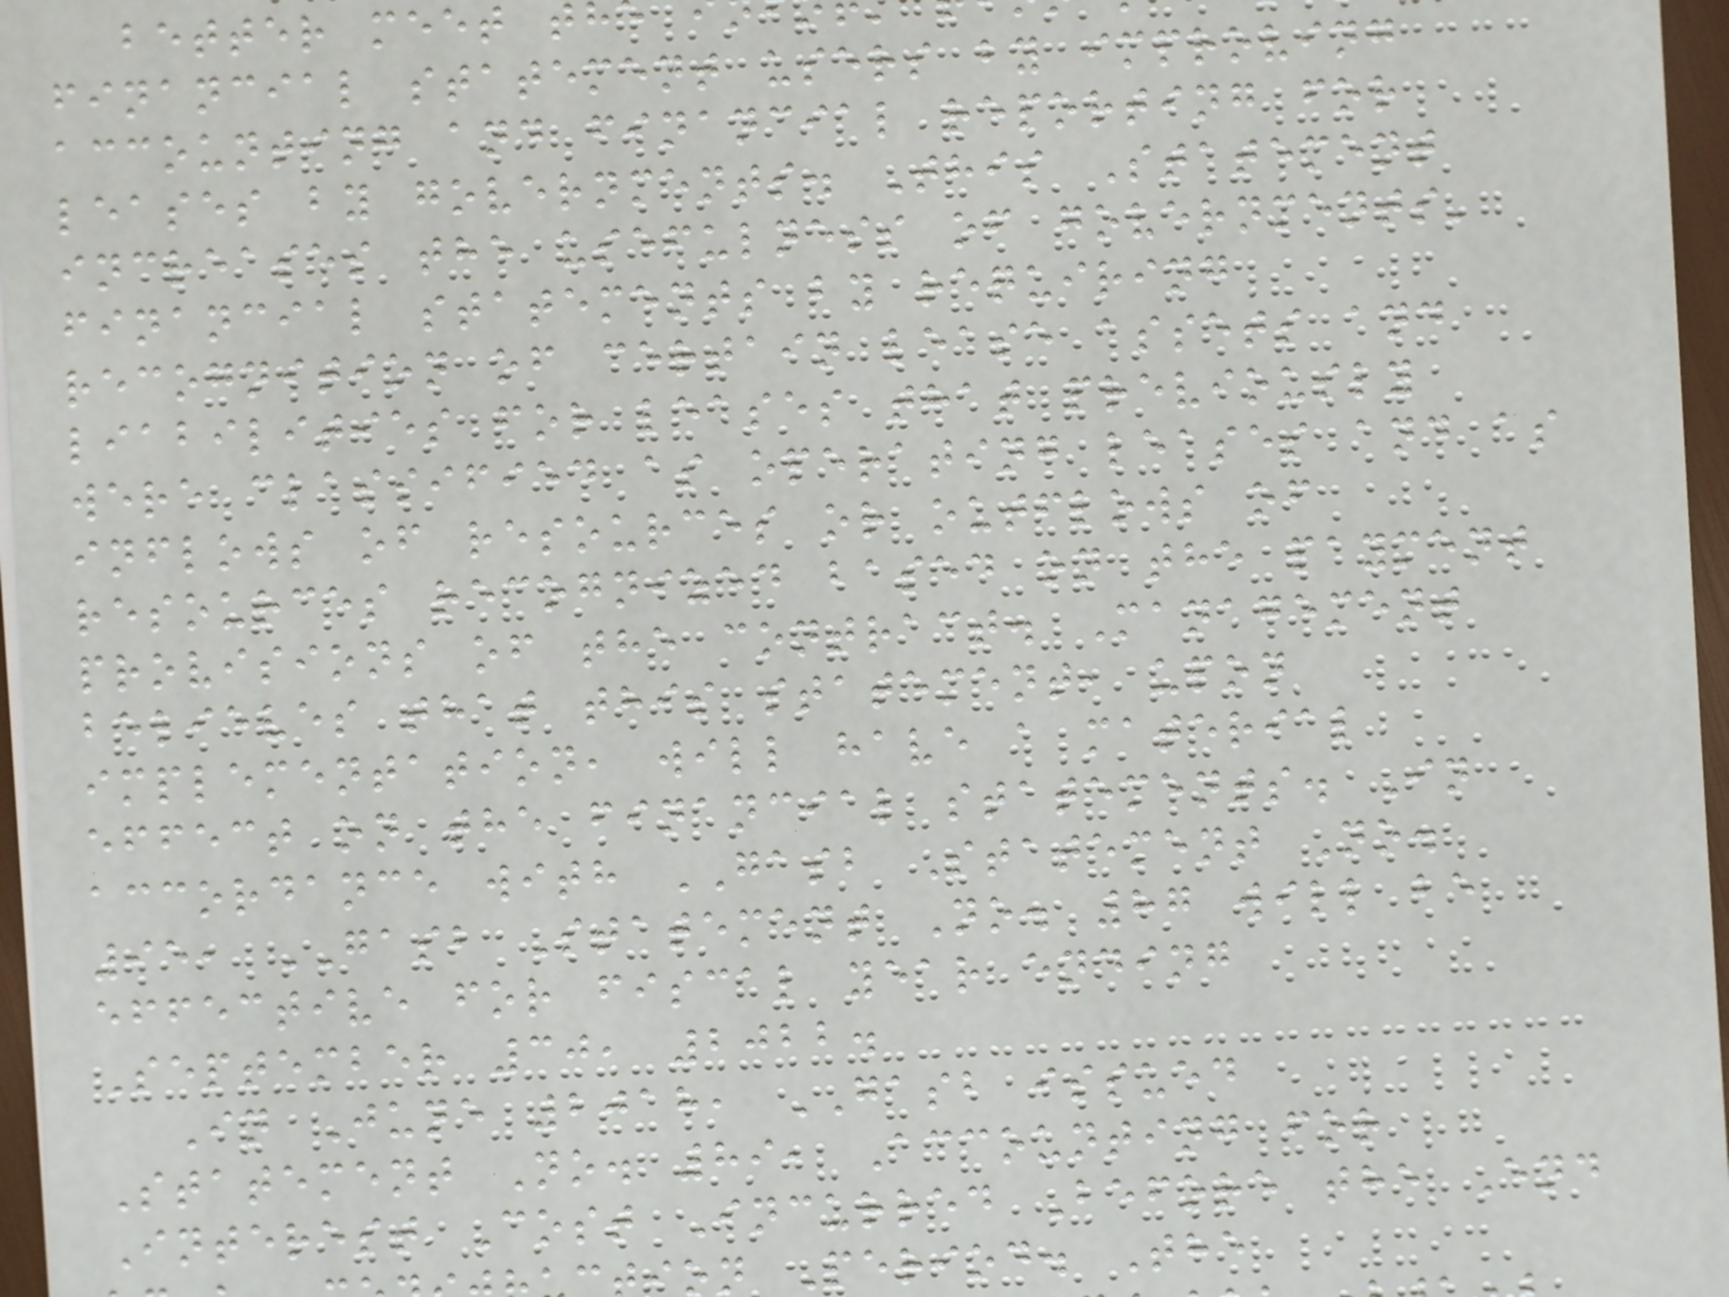better meet th
financial statement users by improving
accounting and financial reporting for
leases by governments. This Statement
increases the usefulness of governments'
financial statements by requiring
recognition of certain lease assets and
liabilities for leases that previously
were classified as operating leases and as
inflows of resources or outflows of
resources recognized based on the payment
provisions of the contract. Management
believes that this statement, upon
implementation, will have a material
effect on the financial statements. In
accordance with GASB Statement No.
95, GASB Statement No. 87 will be
effective for fiscal year ending
September 30, 2022.
In June 2018, GASB issued
Statement No. 89, Accounting for
Interest Cost Incurred Before the End
n Period. The
